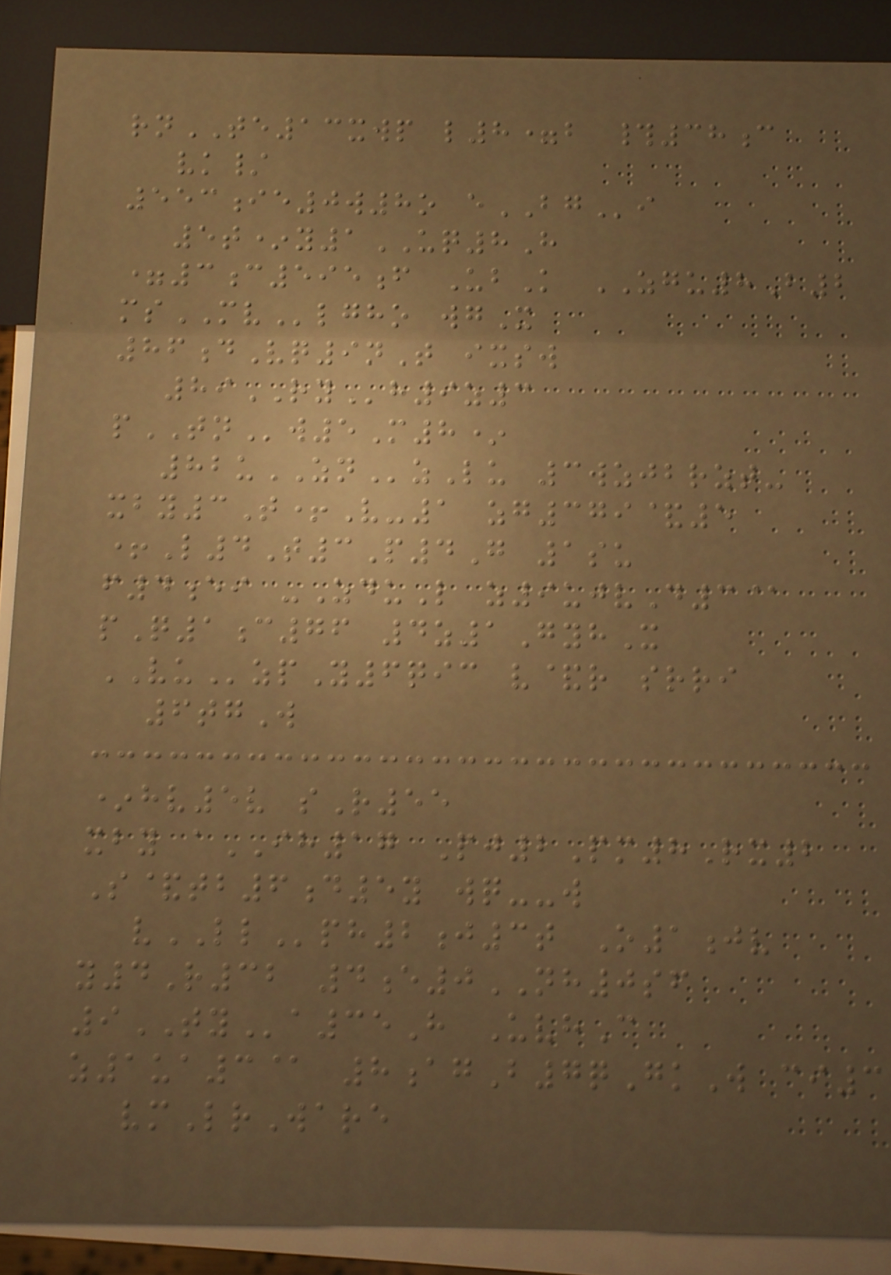rnTE13xwp l8=b #38c
vk/
553ie0w8o eBGi
5t*y1UQ8H
=3c595f UbK ZGU8B2
msMVlgho wgX
86dVq9nT ixsw
89RYh9z3
pTNw5M8*
82uZNzLu 3wzjbrzt-
xby3T+V-1 zg379&5
+L4T3P4G 1su
f4ei -ZduL z9ujvD3@
pQ1c76 4z1GyhX
VUzpY6qic v&r srri
6tgW
*hv5v sR55
xby aIH17 Pj2Pm8Rx2
S&tb6d5y wq--w
vLLph2j3t O1jv
y4R32 4e0NH0sf
9TYa35H UvhC
z1ua3@ 8agB7qGkW ci3
vmLrWare
